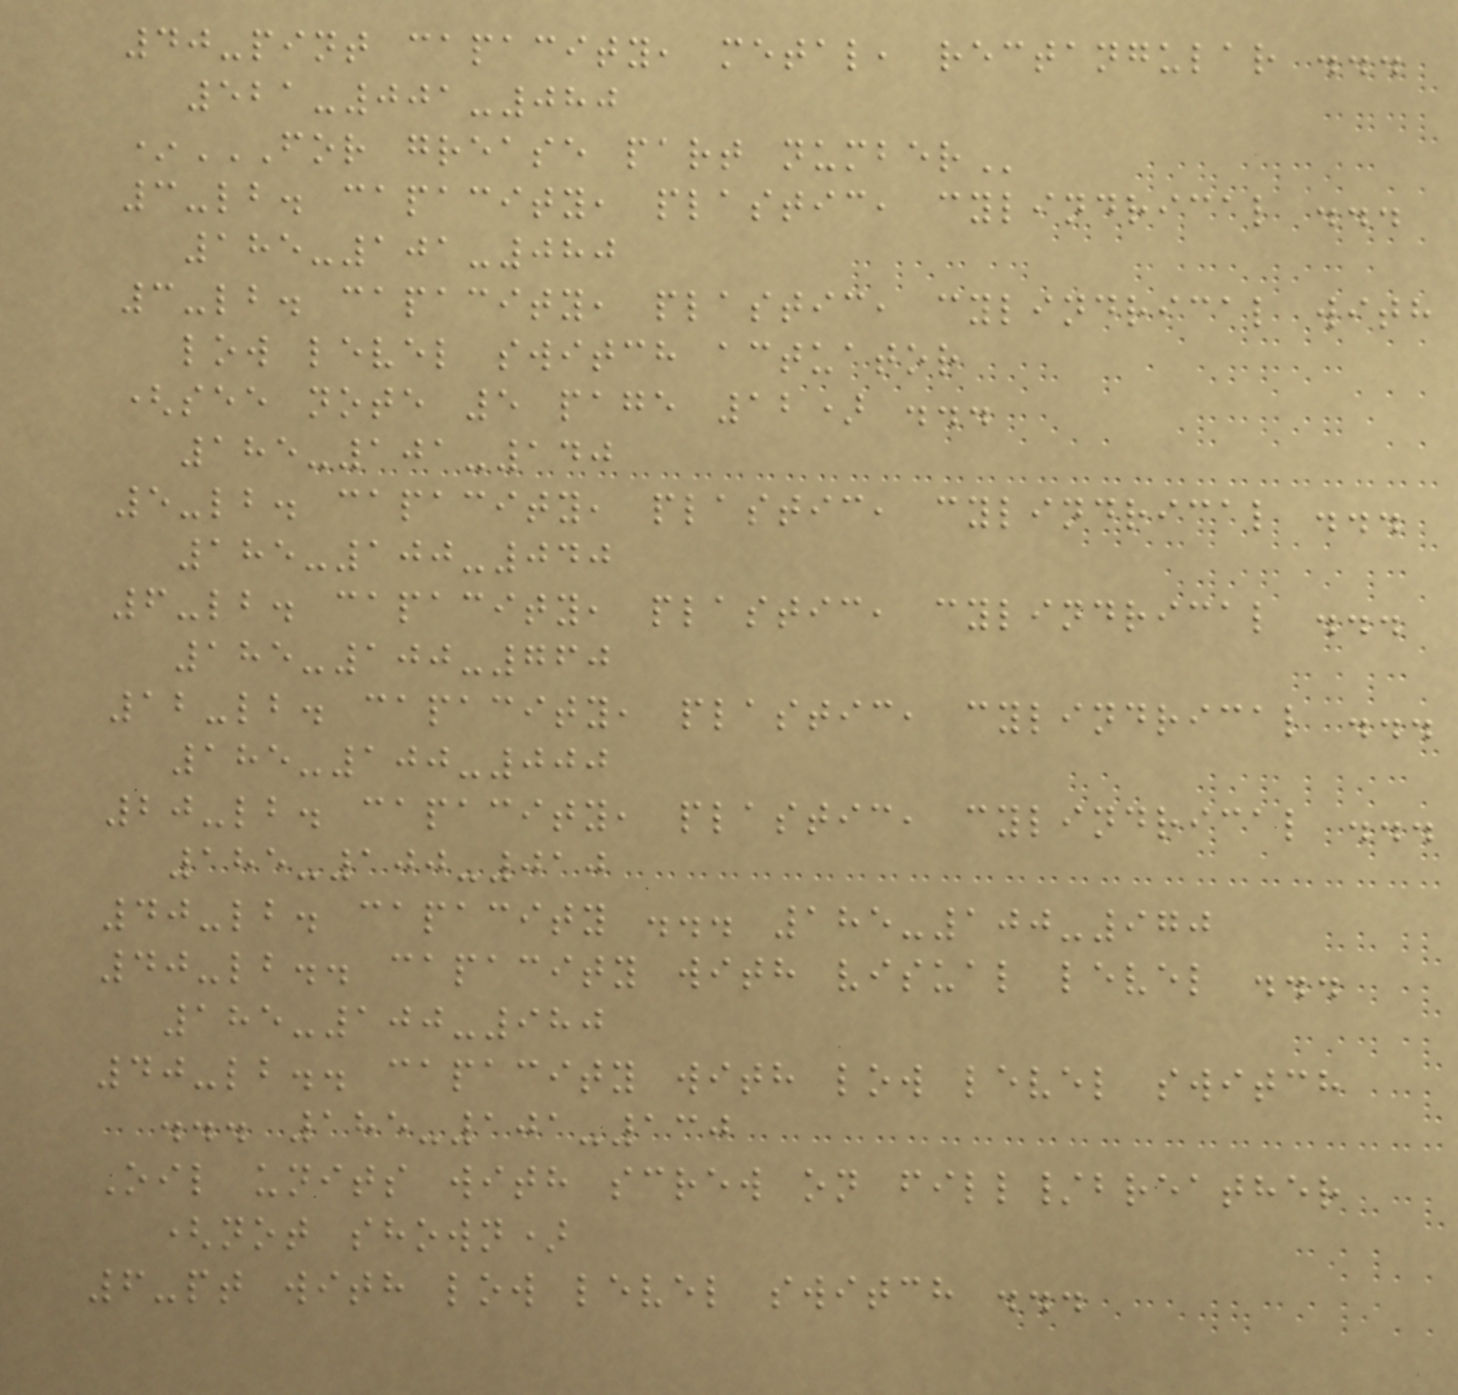40-pint capacity, metal, rectangular ...
521-001-080
*FOR GREASE PART NUMBER
3-lb. capacity, plastic, cylindrical ...
185-101-080
3-lb. capacity, plastic, cylindrical with
low level switch actuator
(see note 5 page 12) ...
185-101-140
5-lb. capacity, plastic, cylindrical ...
185-100-040
6-lb. capacity, plastic, cylindrical ...
185-100-760
12-lb. capacity, plastic, cylindrical ...
185-100-000
20-lb. capacity, plastic, cylindrical ...
185-100-010
40-lb. capacity ... 185-100-970
40-lb.. capacity with visual level ...
185-100-980
40-lb.. capacity with low level switch
... 185-101-130
Oil units with screw on fill/breather
(not shown)
6-pt with low level switch ...
